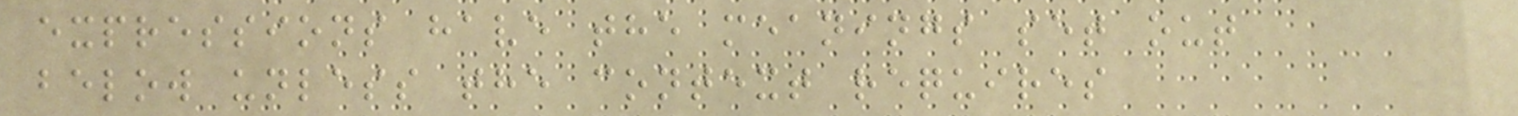expressions have the meanings set out
below unless the context requires
